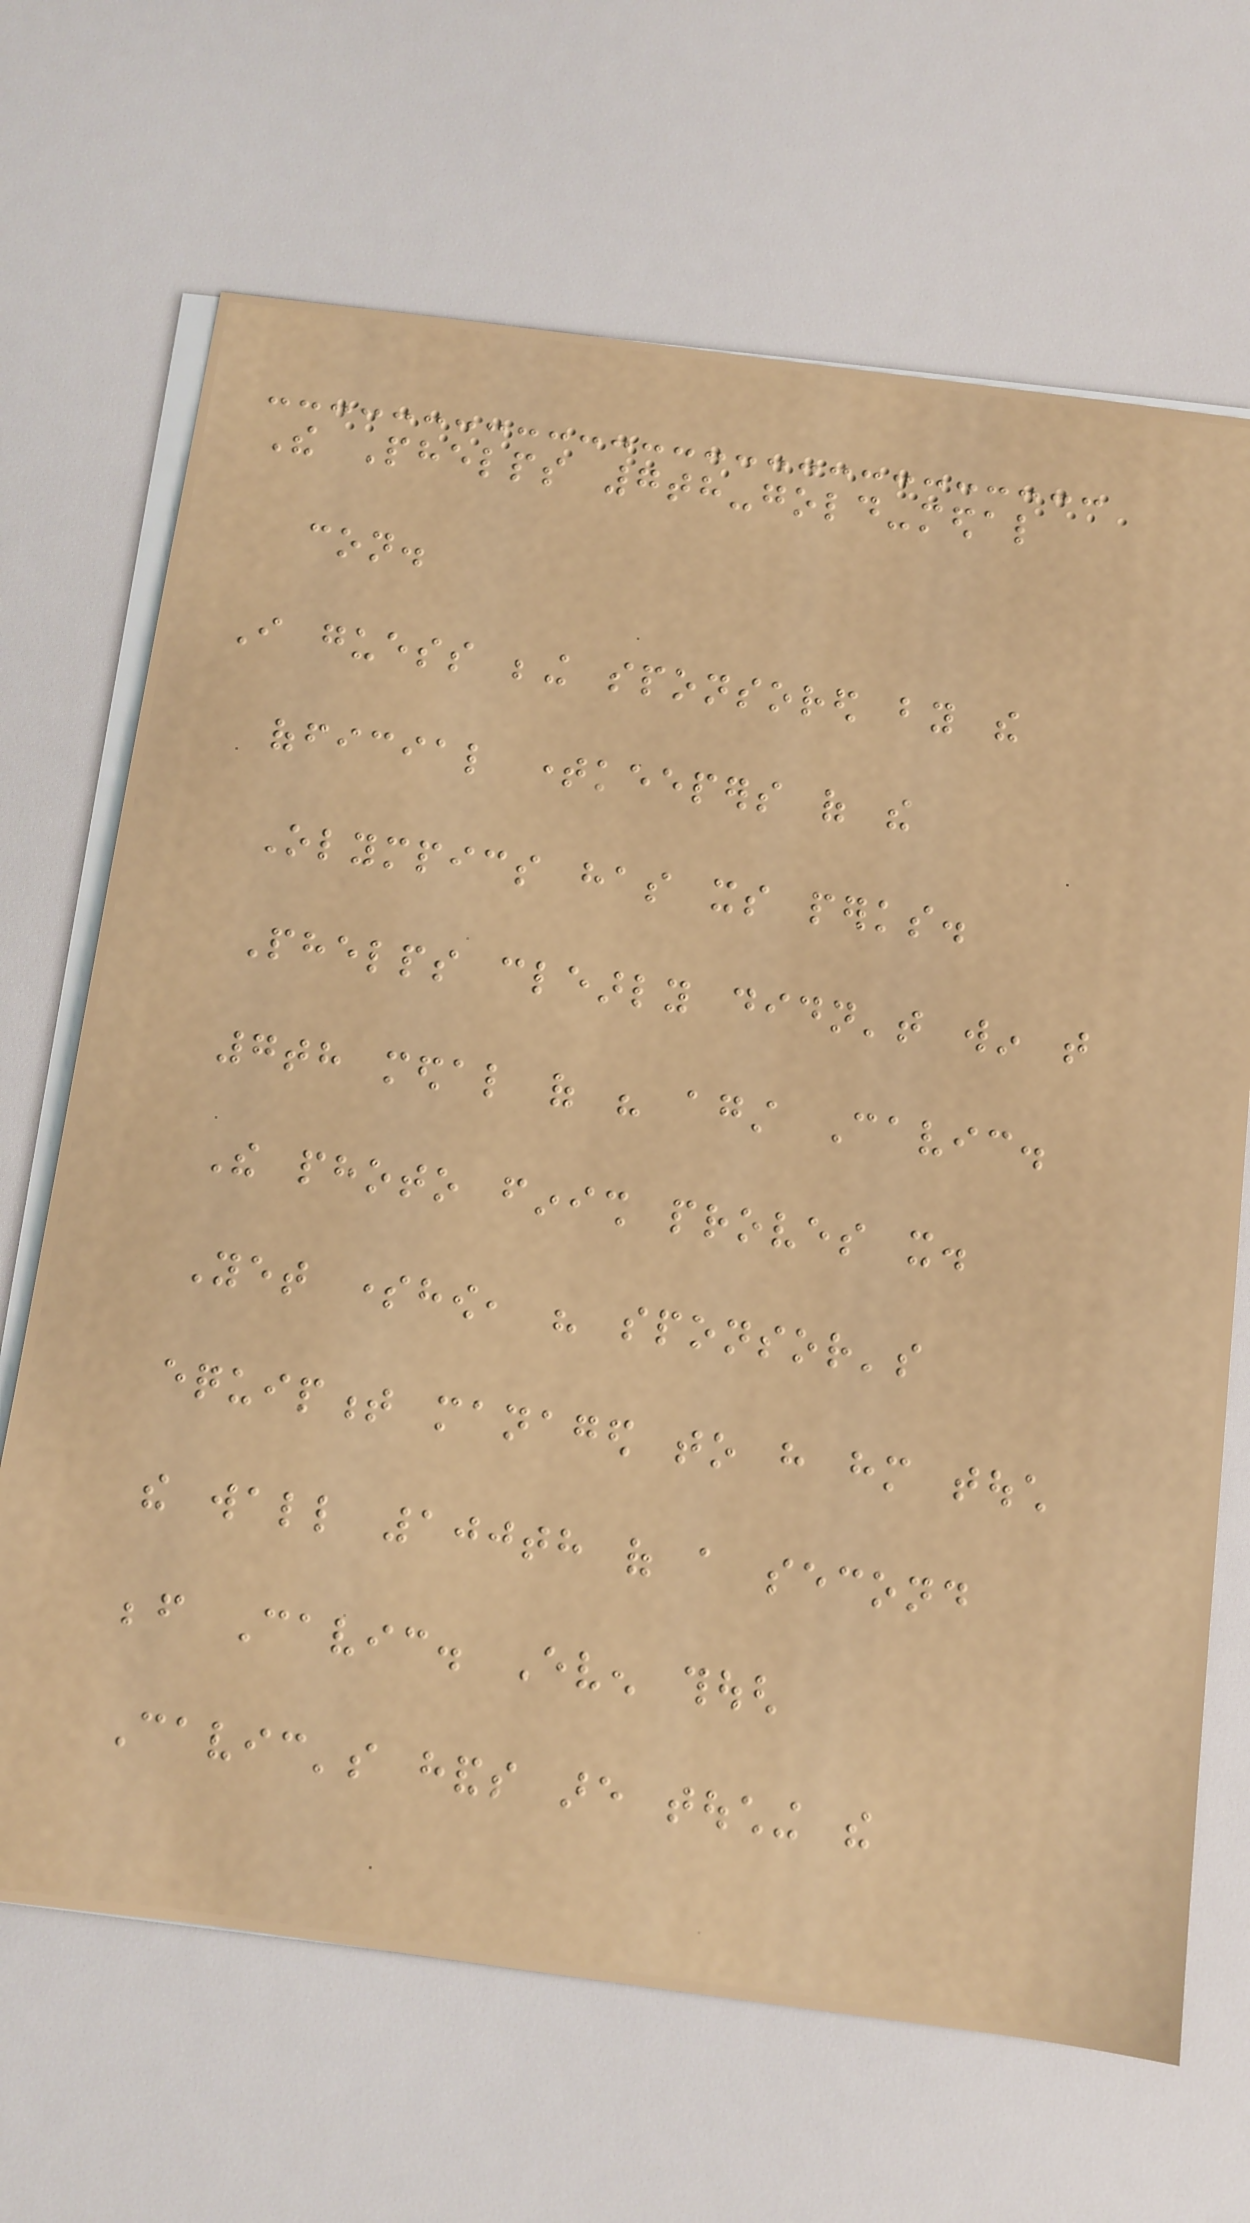The Phelps 7th-gold-medal
con.
I guess being sponsored by the
official timekeepers of the
Olympics has its perks.
Phelps clearly didn't win that
7th medal of his against Cavic.
The photo finish proves it.
Yet somehow, his sponsor's
equipment managed to have him touch
the wall 100th of a second
before Cavic. Even though
Cavic's hands are touching the
